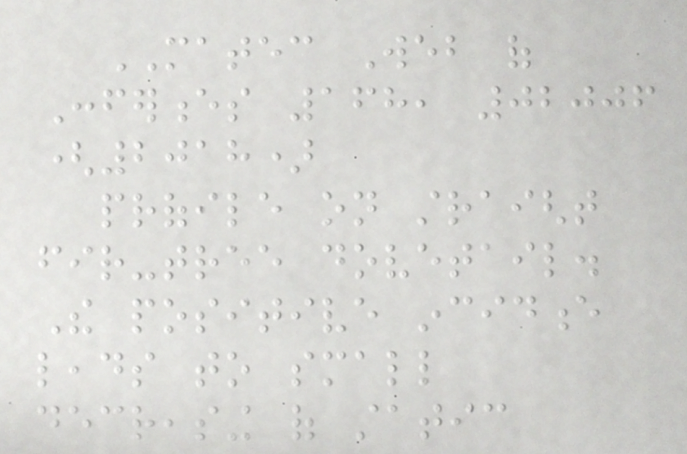MATEC Web of
Conferences 168, 02006
(2018)
profile on straight
fir-tree dovetail.
The positive incidence
leads to small
decreasing of static
